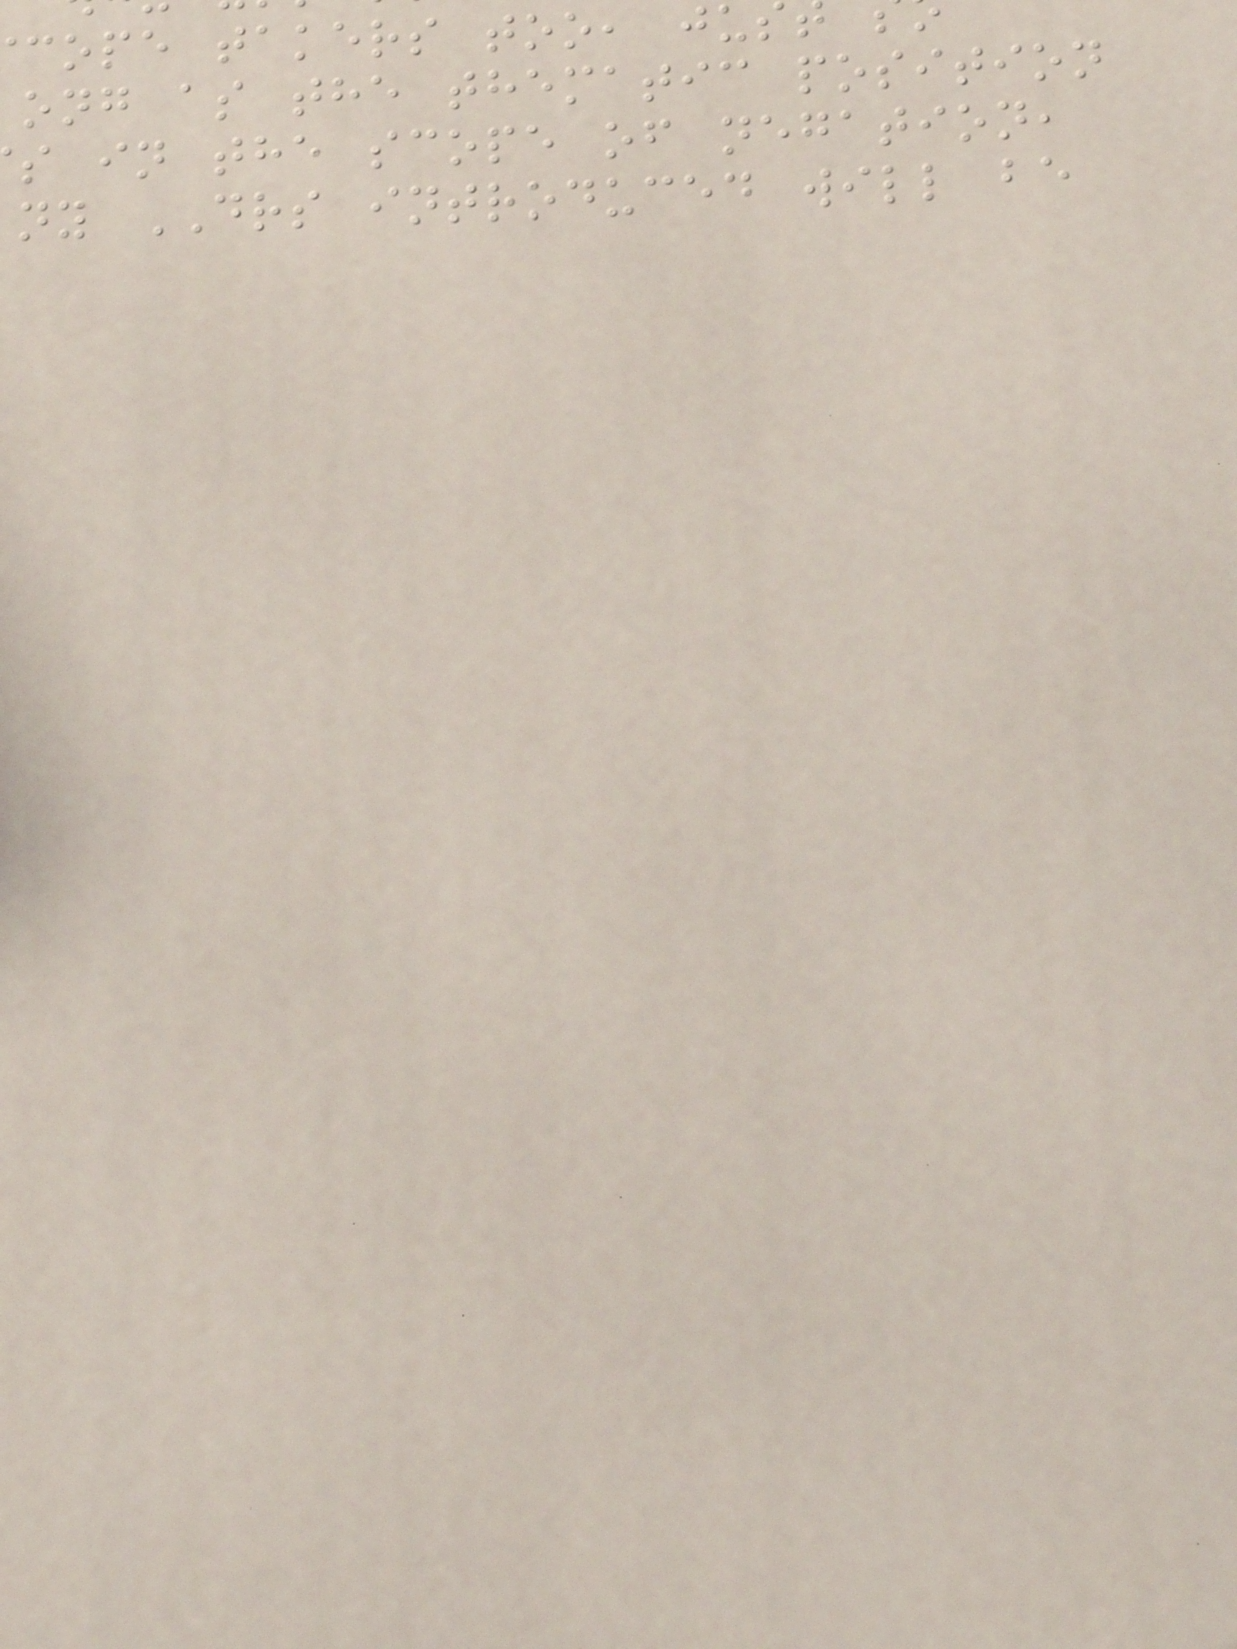cope takers too, ju
ong as the thematic position
s in the scope of negation,
ny DRS introduced will be
